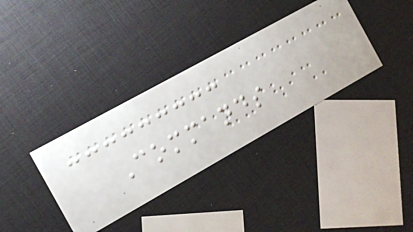Commands
